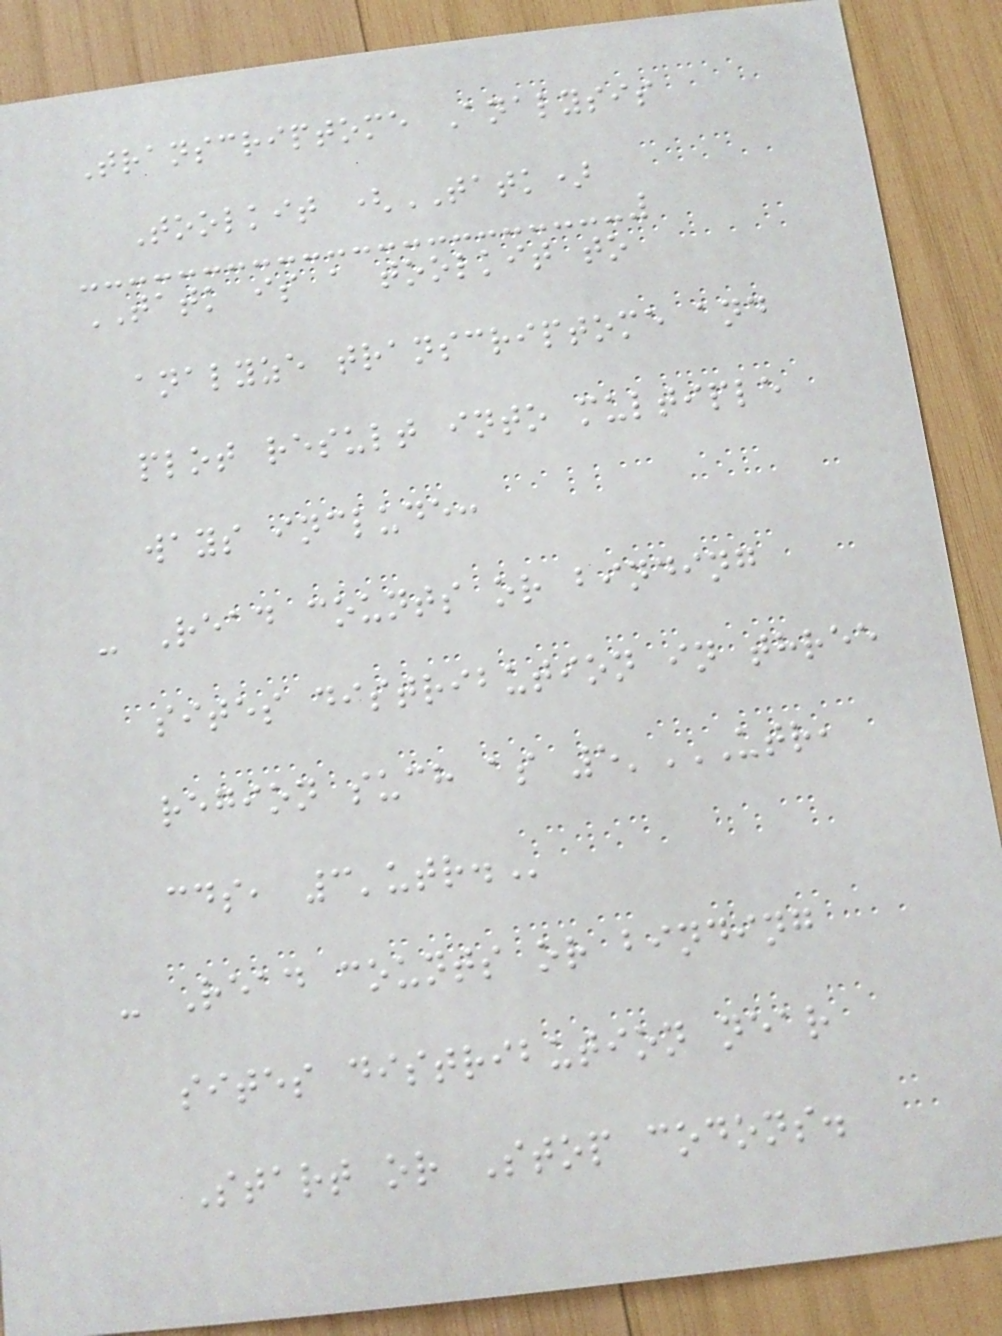Transcriptome Analysis
Toolkit (TATK)
TATK is a toolkit to
analyze transcriptome and
plot result into multiple
ways include:
- Read counts or binding
sites distribution in three
region such as 5'UTR,
CDS, 3'UTR.
- Read counts or binding
sites distribution near
Start or Stop codons.
